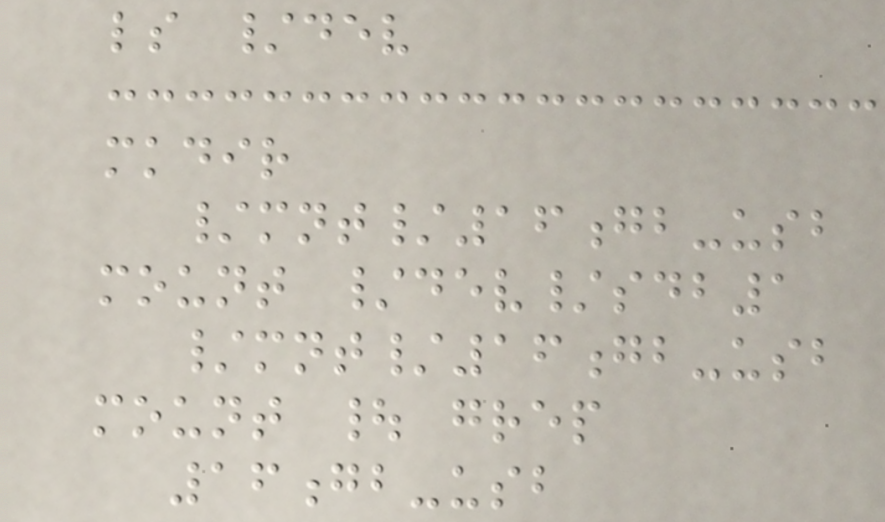ls /dev
mkdir
/mnt/16gb-usb
mount /dev/sdb1
/mnt/16gb-usb
mount | grep
16gb-usb
